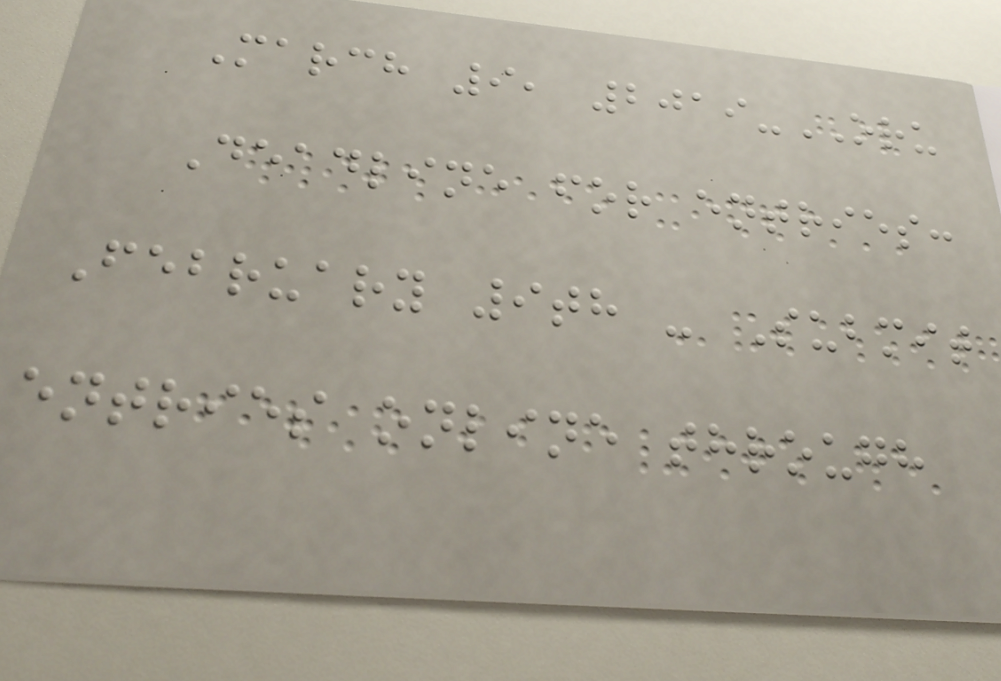March 9, 2019-ORU
Deadline for entries:
February 9th - Submit
entries online through
